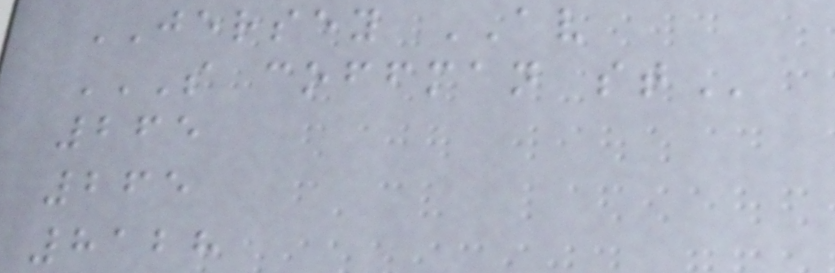JERSEY AV
S COFFMAN ST
265
265
8128
